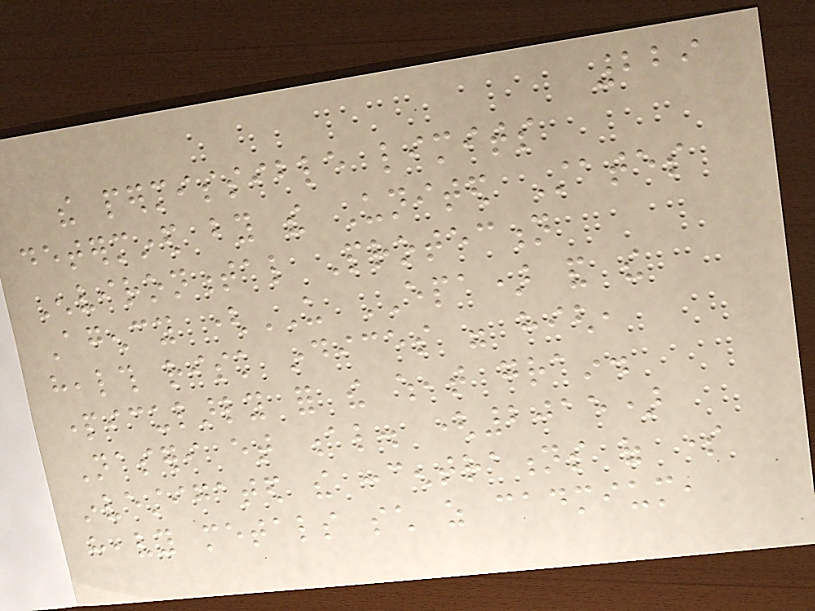229
the permissible limits
determined by the United States
Environmental Protection
Agency (US EPA) and the
health risk indices were high,
particularly for the wheat grain.
Naseri et al. (2015)
investigated the concentrations of some
heavy metals such as cadmium,
